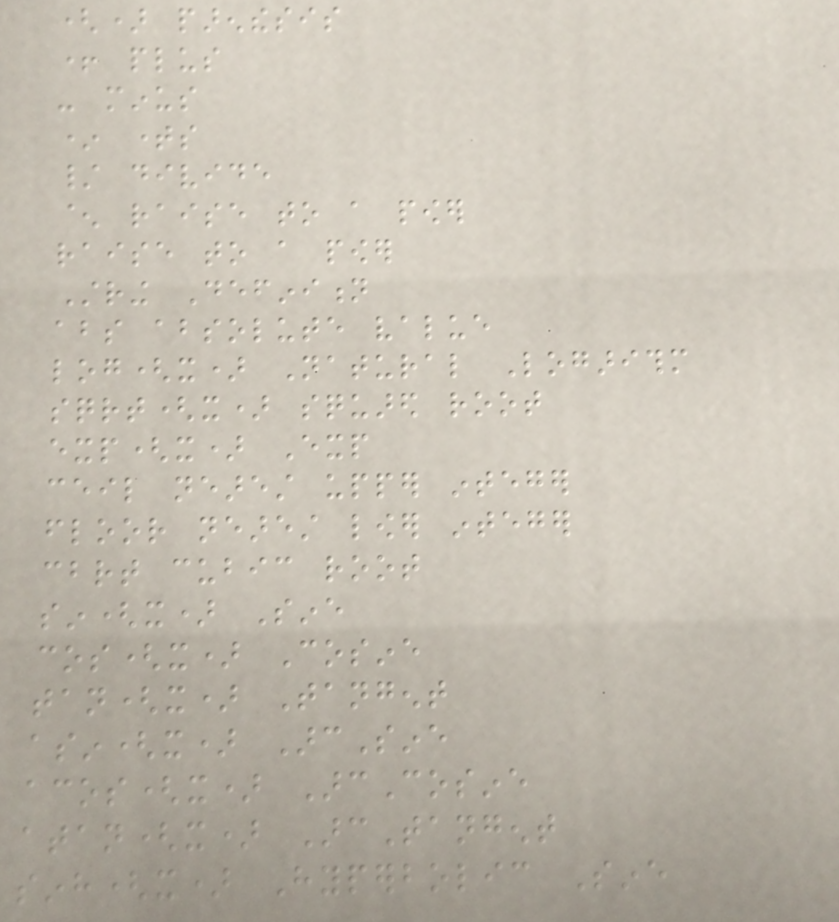() parenthesis
+ plus
- minus
* times
/ divide
^ raise to a power
raise to a power
String Definition
abs absolute value
log(x) Natural Logarithm
sqrt(x) squared root
exp(x) Exp
ceil nearest upper integer
floor nearest lower integer
cbrt cubic root
sin(x) Sine
cos(x) Cosine
tan(x) Tangent
asin(x) ArcSine
acos(x) ArcCosine
atan(x) ArcTangent
sinh(x) Hyperbolic Sine
